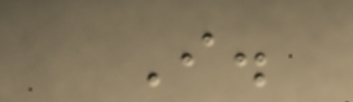I.
